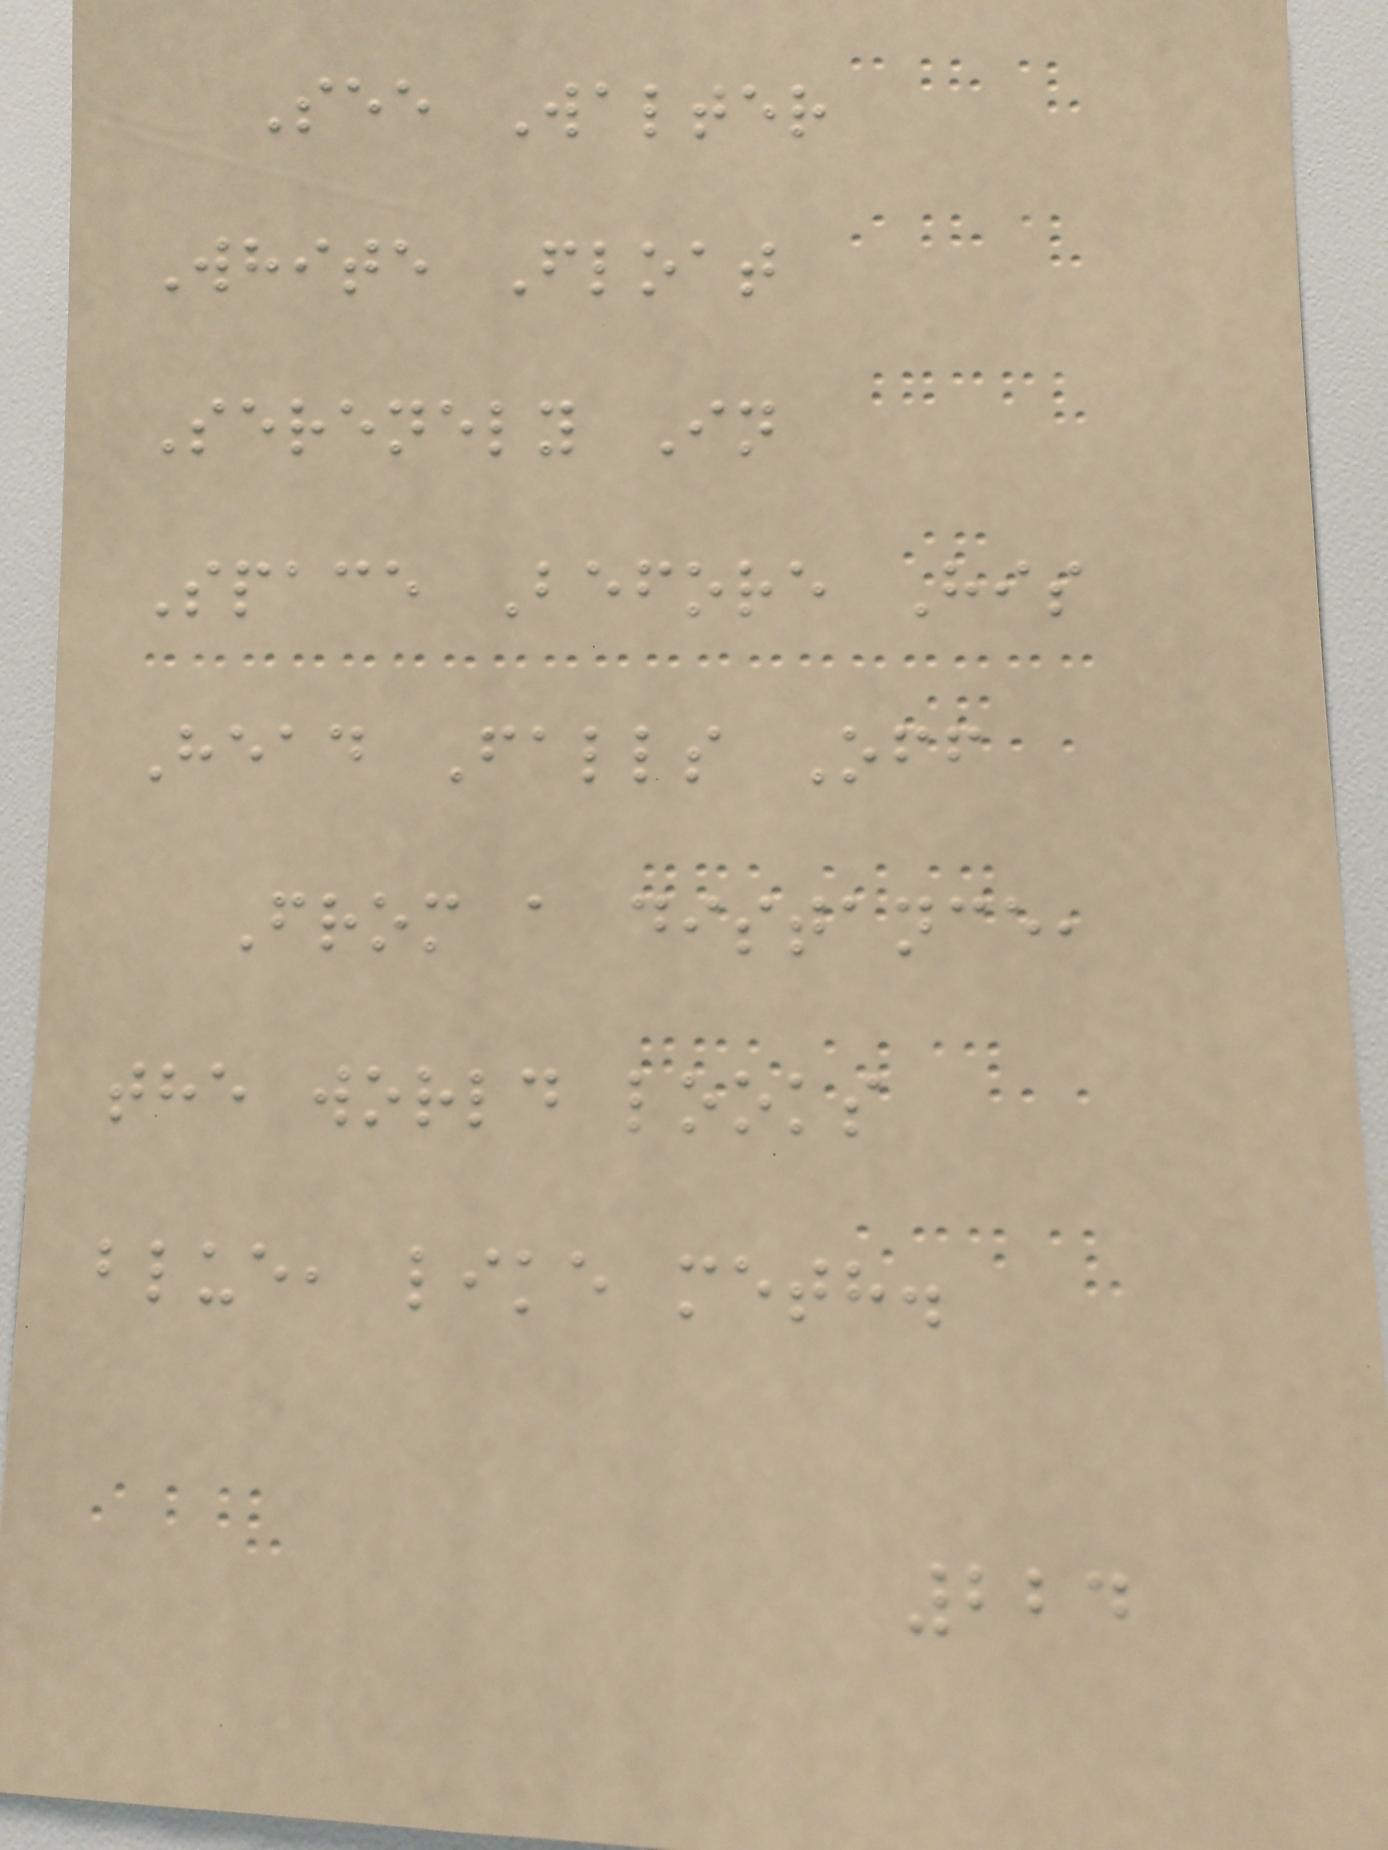See Walter
White Float
Serenely In
Space Before His
Head Falls Off
From a distance,
the world looks
blue, like meth.
224
